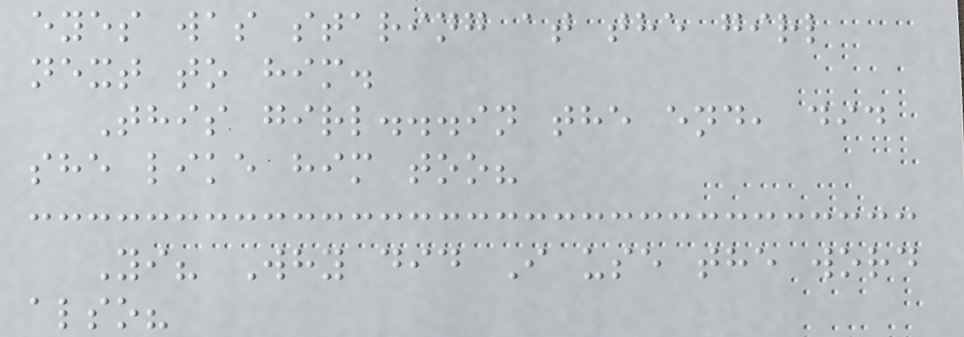eyes was staring at the girl
next to him.
This girl...in the end, did
she like him too?
Yi? Why did I use the word
also?
